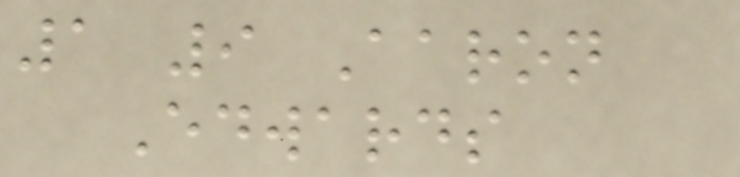1 9 Aaron
Edwards
